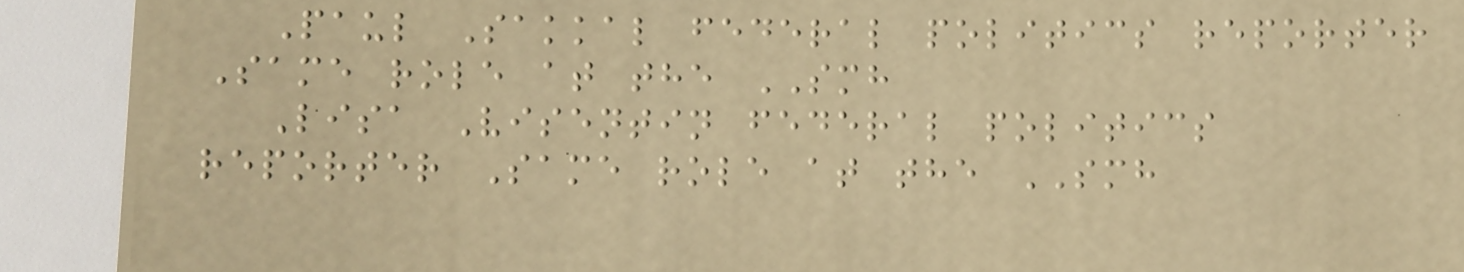Paul Sakkal federal politics reporter
Same role at the SMH
Lisa Visentin federal politics
reporter Same role at the SMH
